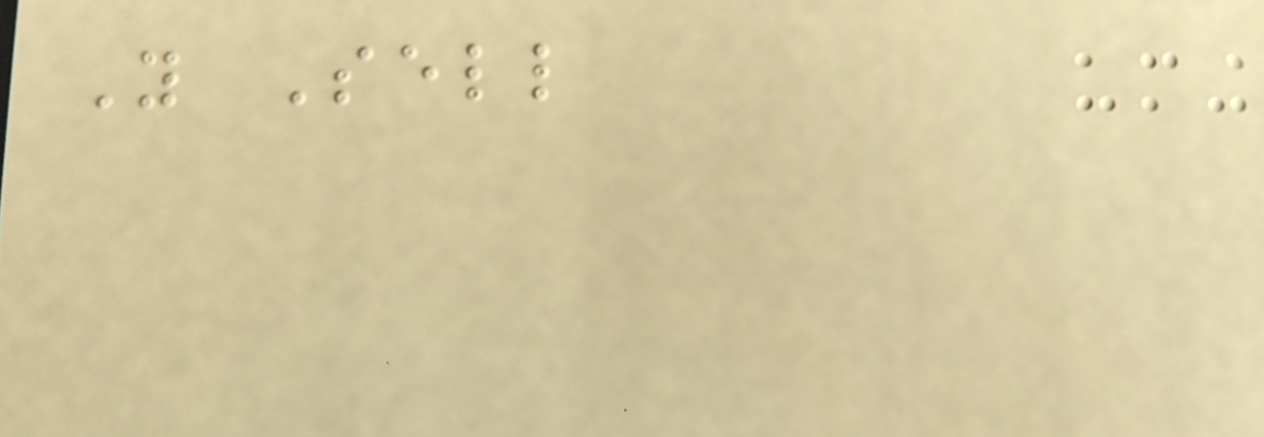You Sell
